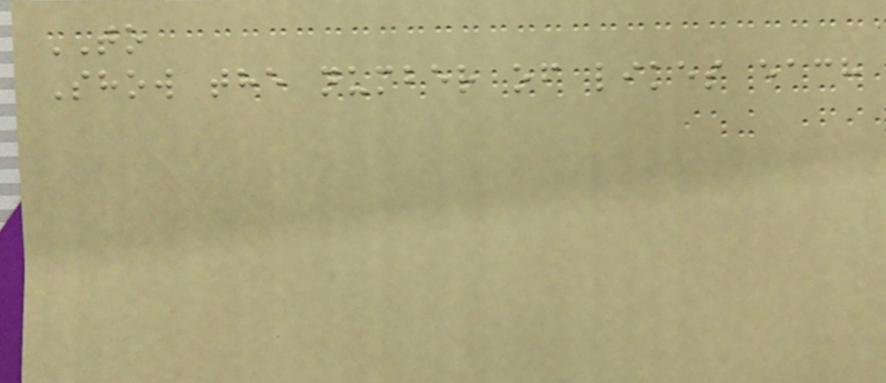TO
Show the number of likes each
